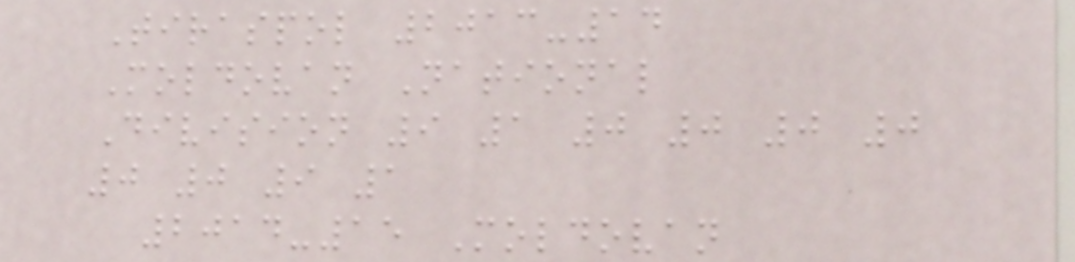Tiraspol 2013-14
Moldovan National
Division 9 1 0 0 0 0
0 0 9 1
2014-15 Moldovan
